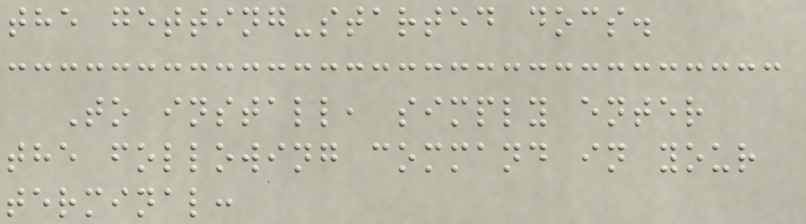the getting-started docs.
To install, simply enter
the following command in your
terminal:
